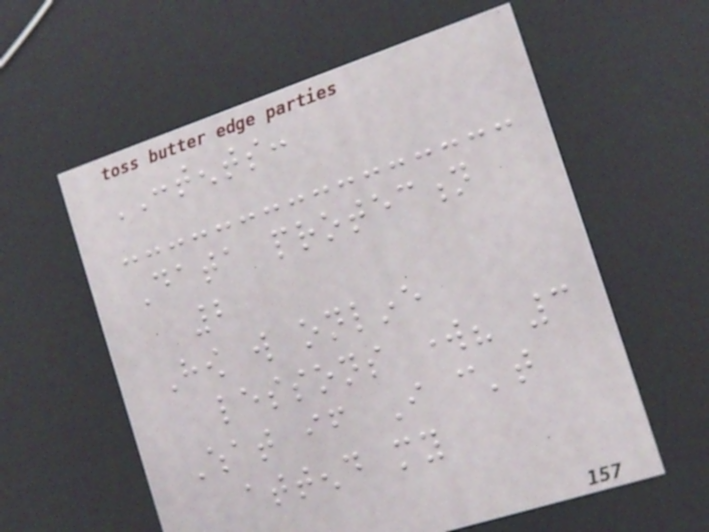CONTENTS:
Data protection
2
How will online
lessons work? 3
What if I can't
attend my
